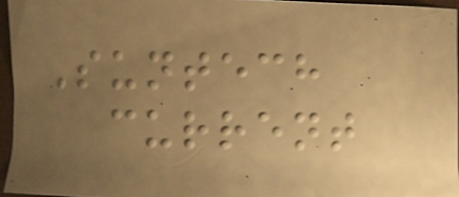Suntech
current
